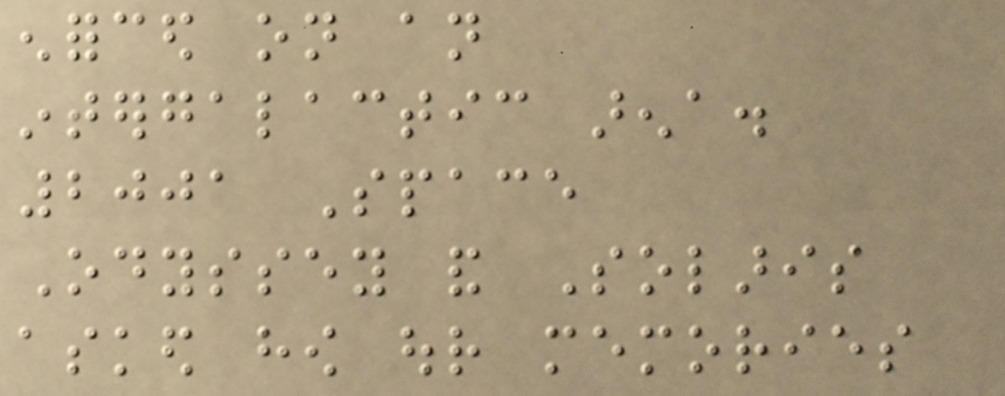enforced on an
intergalactic arena.
2001 Space
Odyssey and Solaris
asked how our memories
